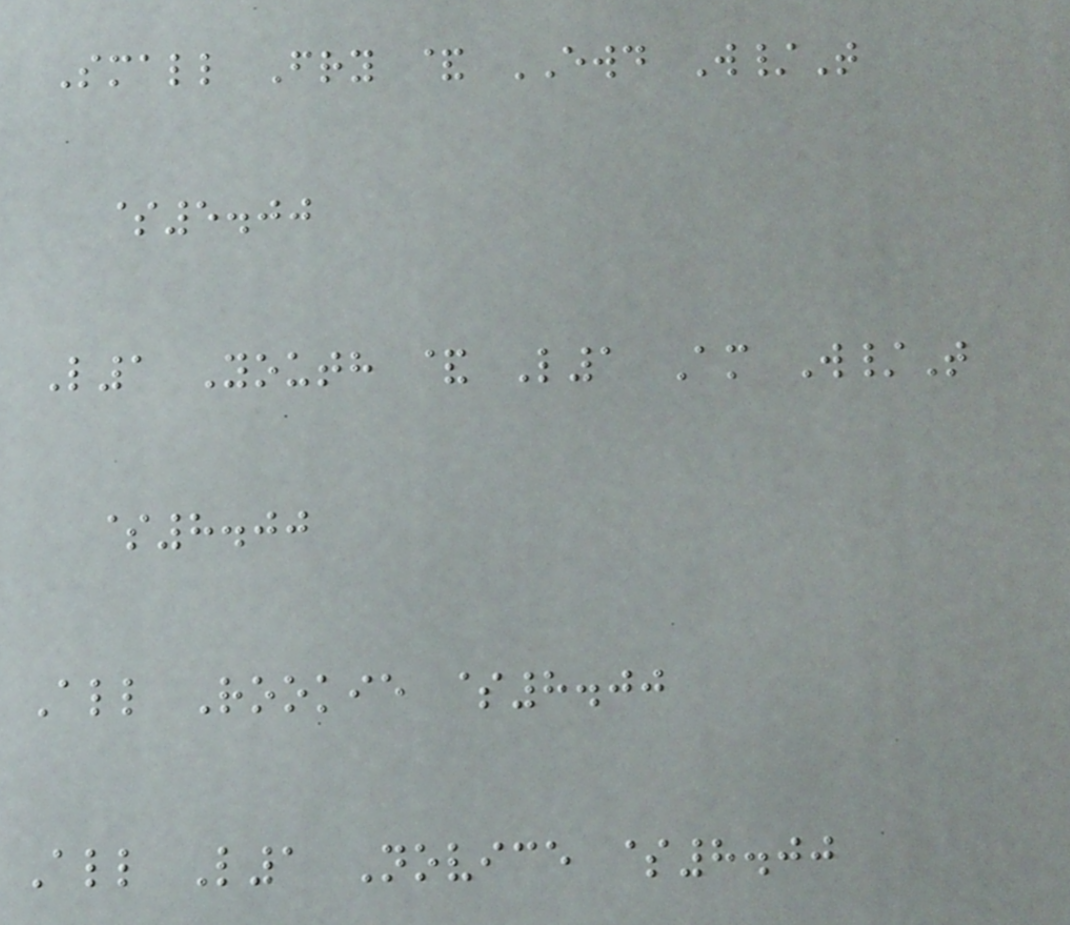Small Fry & EWD W/T
$5.00
L1 Youth & L1 Am W/T
$8.00
All Rookie $8.00
All L1 Novice $8.00
